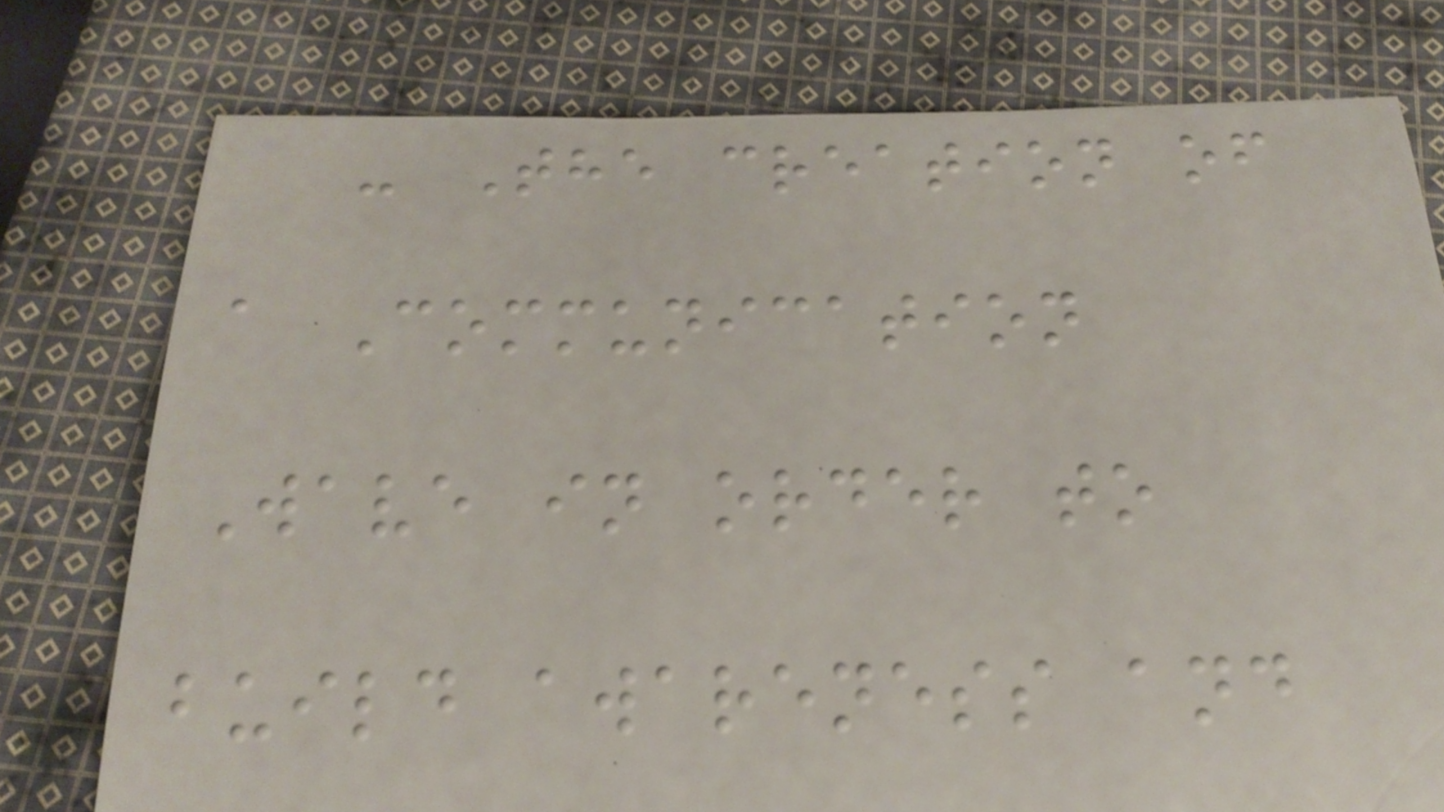- The creation of
a Communication
Wave in order to
build awareness and
